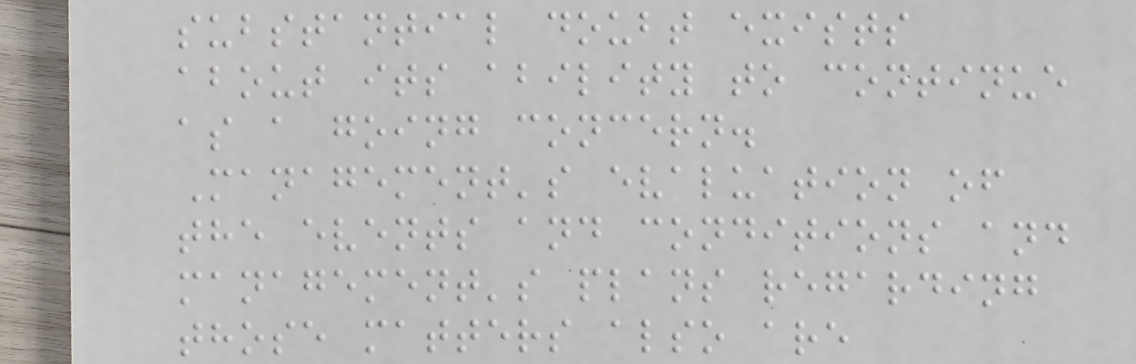substantial doubt exists
about its ability to continue
as a going concern.
Management's evaluation of
the events and conditions and
management's plans regarding
those matters also are
